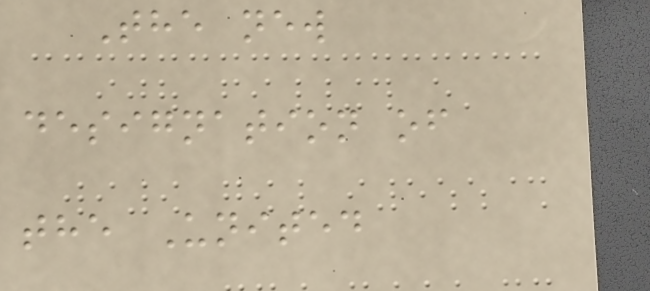The new
designation of
the United
